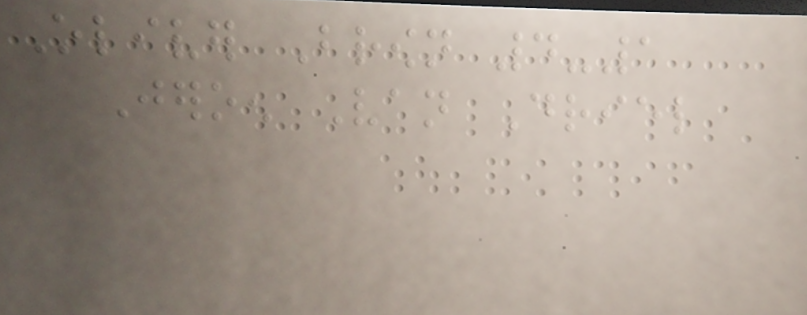Oliver Brown 4-1
Jeroen Van Driel
